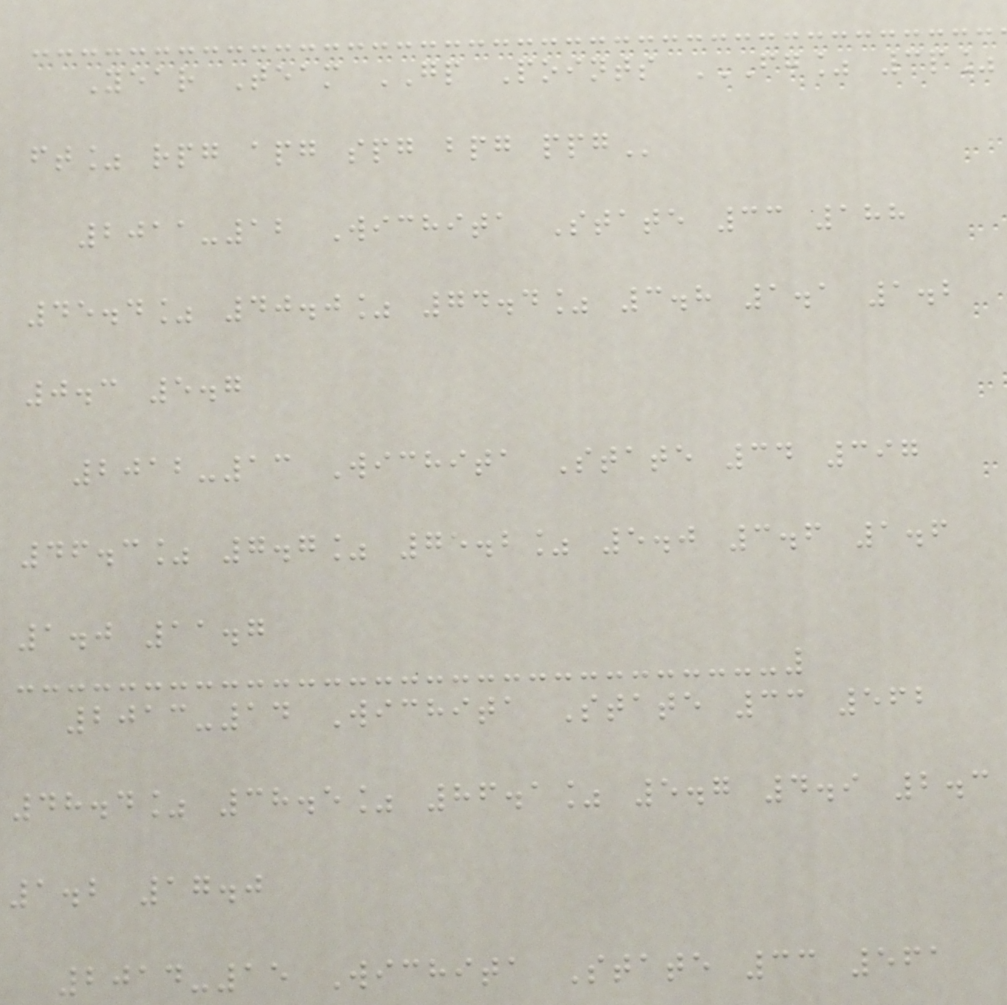Year Team GP Points FG% 3P%
FT% RPG APG SPG BPG PPG
2011-12 Wichita State 33 188
45.4% 40.0% 74.4% 3.8 1.1 1.2
0.3 5.7
2012-13 Wichita State 34 397
46.3% 7.7% 75.2% 5.0 3.6 1.6
1.0 11.7
2013-14 Wichita State 33 562
48.4% 38.5% 86.1% 5.7 4.9 2.3
1.2 17.0
2014-15 Wichita State 33 561
